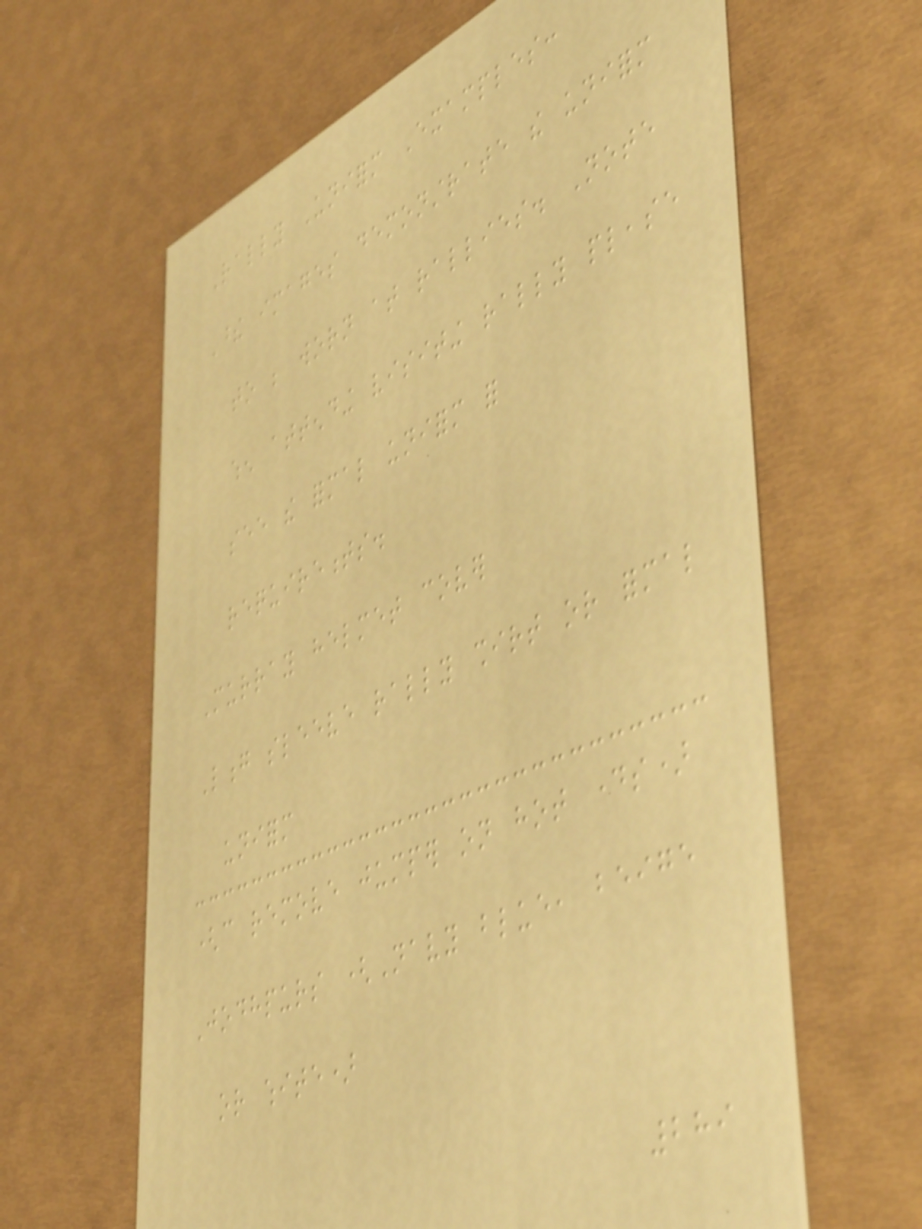Rally Uniform Examples:
These images demonstrate the uniform
to be worn at rallies. Note
when attending visiting rally please
see the formal uniform for
requirements.
Murray helmet cover
Long sleeve rally shirt or formal
uniform
(can remove jumper on hot days)
Jodhpurs (Navy blue, beige
or white)
289
